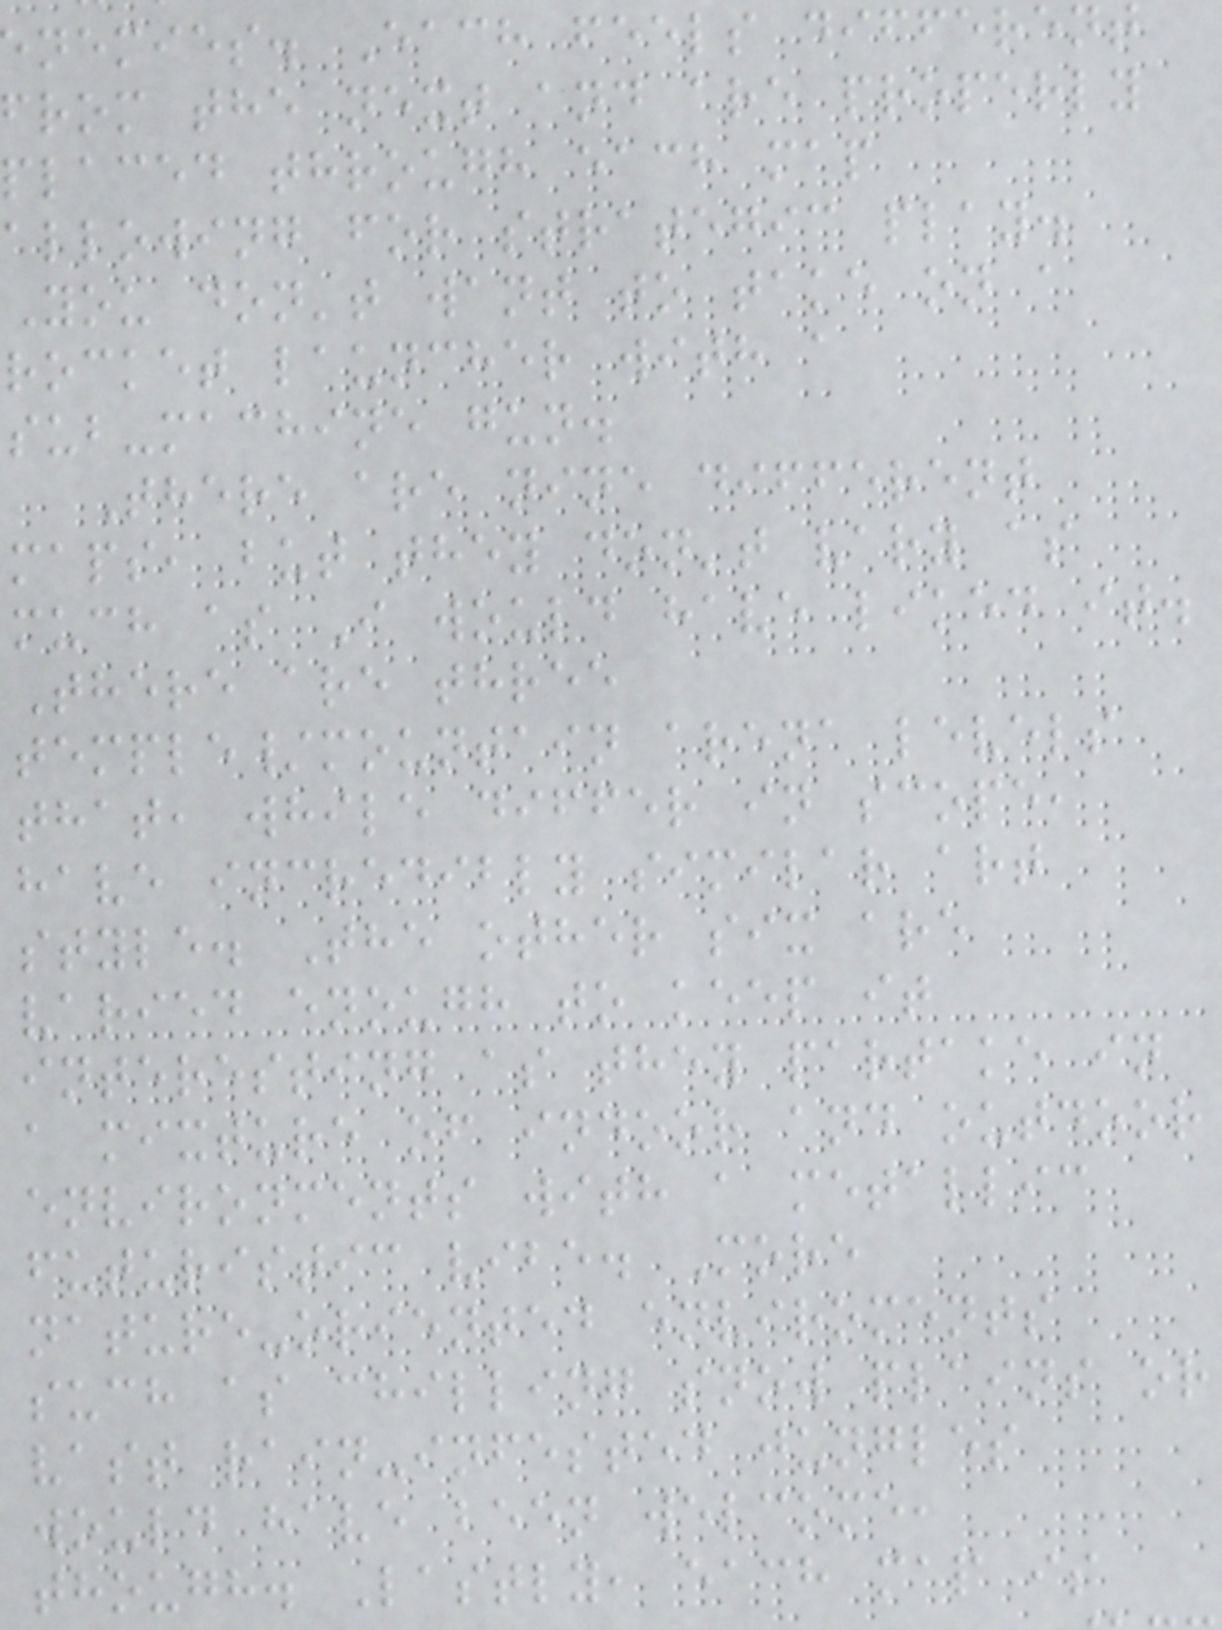nemies. Each feels different
from the next and are properly
placed through each map
allowing for strategic play.
You don't want to take on a
rocket launcher with a
sub-machine gun.
There are nine different
maps, but they don't vary as
much as I would have liked it.
There are three
temple/mountain arena levels
that, while differ in scope,
have incredibly similar art
style. The other six are
varied enough to keep it
interesting as they partake in
a mixture of indoor and outdoor
environments with a metallic
futuristic vibe. More
nature-oriented enviroments
such as chilling snow plains or
vast rain-infested jungles
would have been welcome,
though. Lastly, each map is
